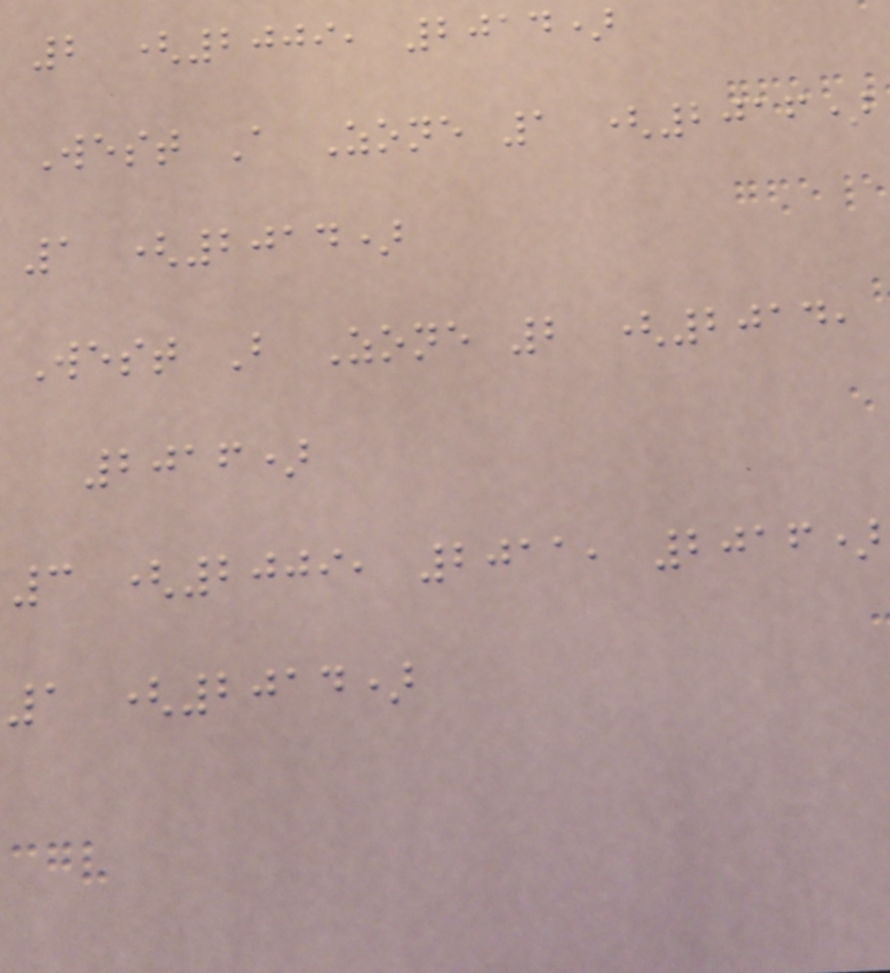2 (2009, 2014)
West A Zone 1 (2016)
1 (2014)
West B Zone 2 (2014,
2016)
3 (2009, 2011, 2016)
1 (2014)
